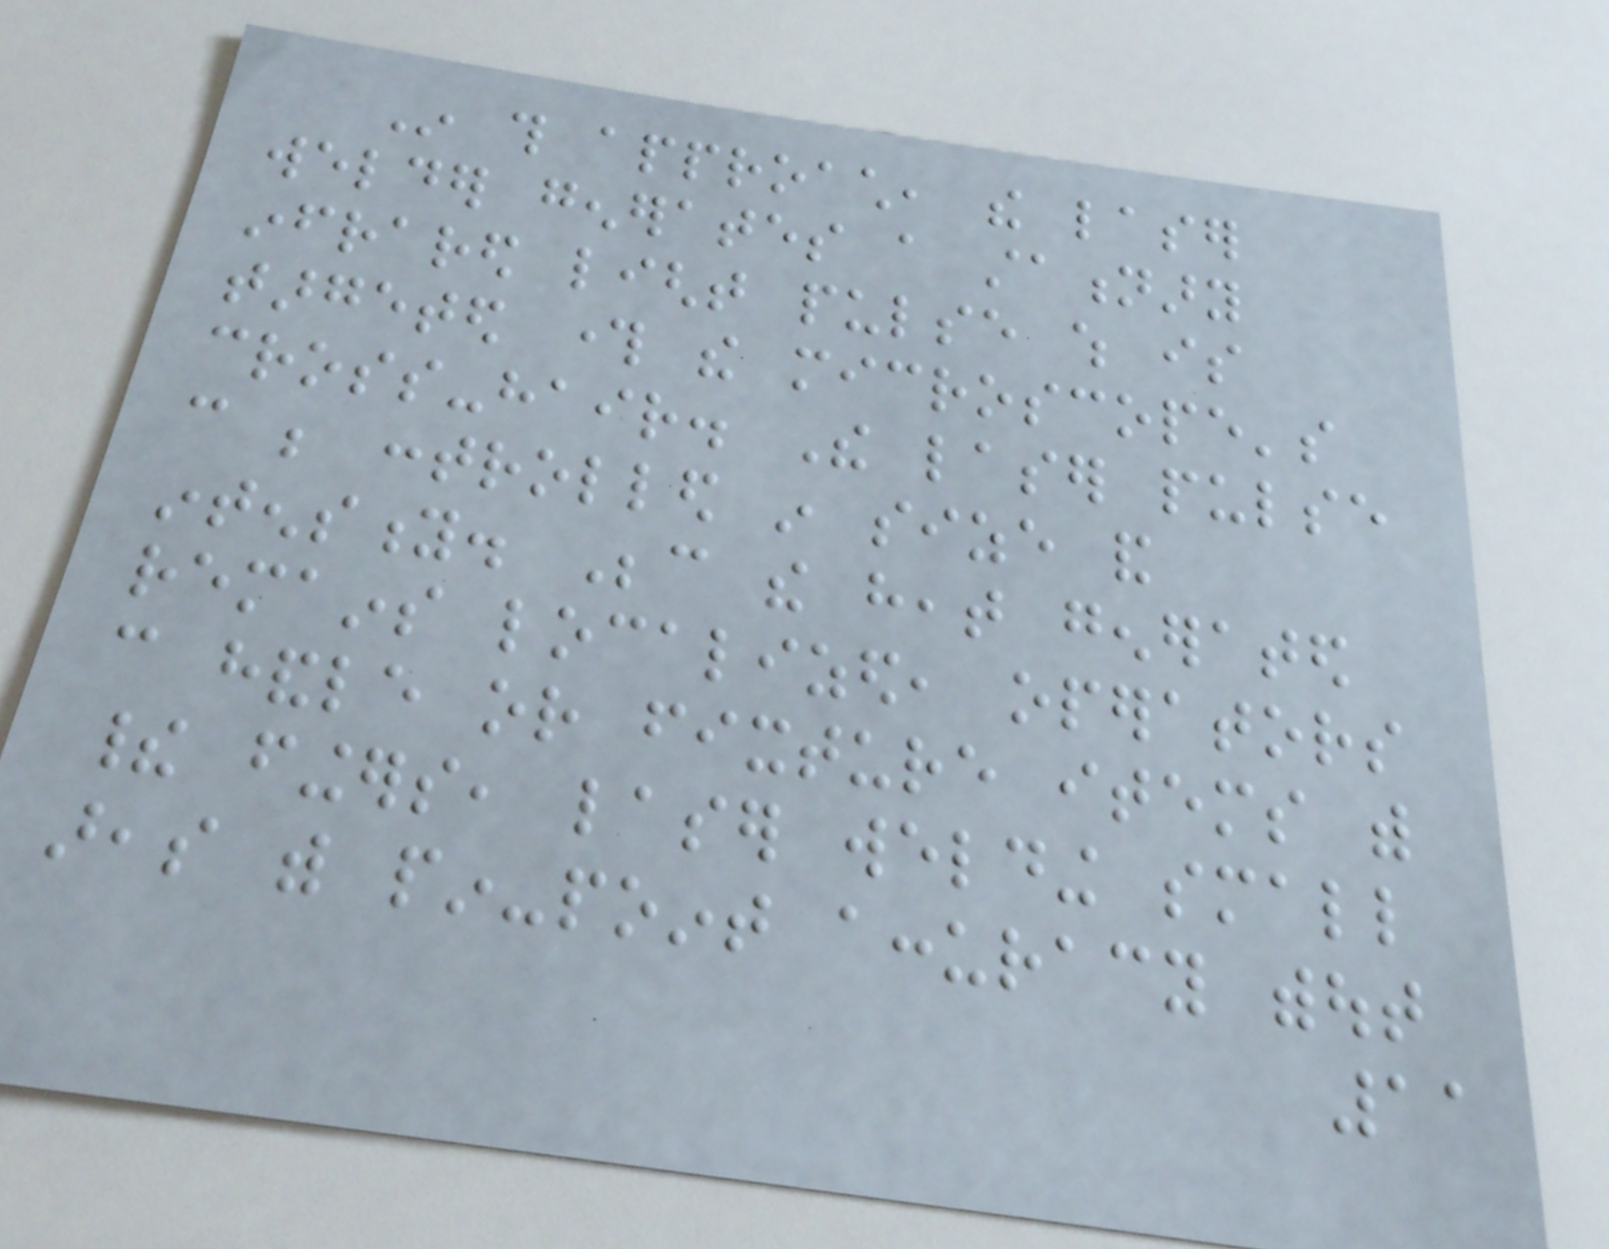In this approach, the laser
welder generates a stationary
infrared light pulse which is
targeted through the microscope's
cross-hair. The laser pulse
can be controlled in size and
intensity. Because the heat generated
remains localized, operators
can handle or fixture items with
their fingers, laser welding small
areas with pin-point accuracy without
11
